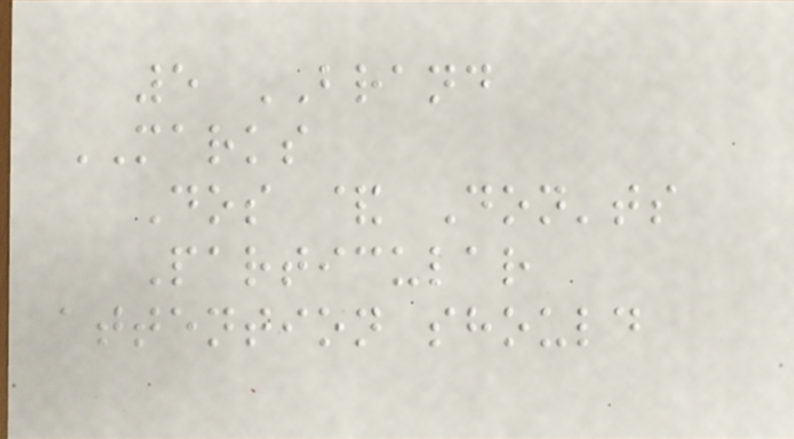5 BRAND
MARKS
Dos & Don'ts
Particular
attention should
